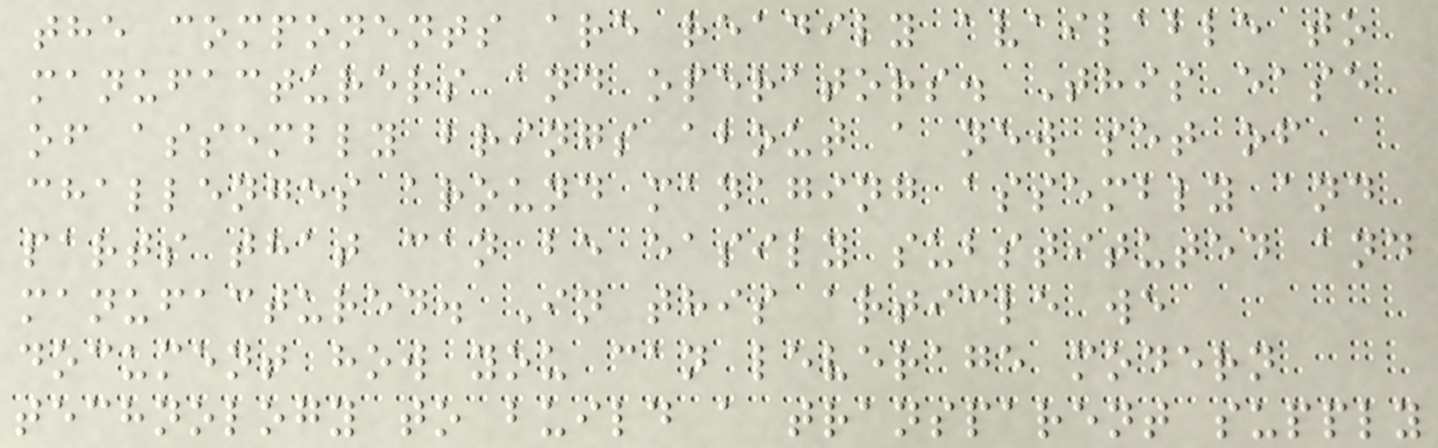the components are readily available to
manufacturers and operators. This ease
of assembly brings about a new set of
challenges around managing assembly and
parts that can be easily substituted and
manufactured. In this article we
document how you can leverage modern
technology to build a transparent supply
